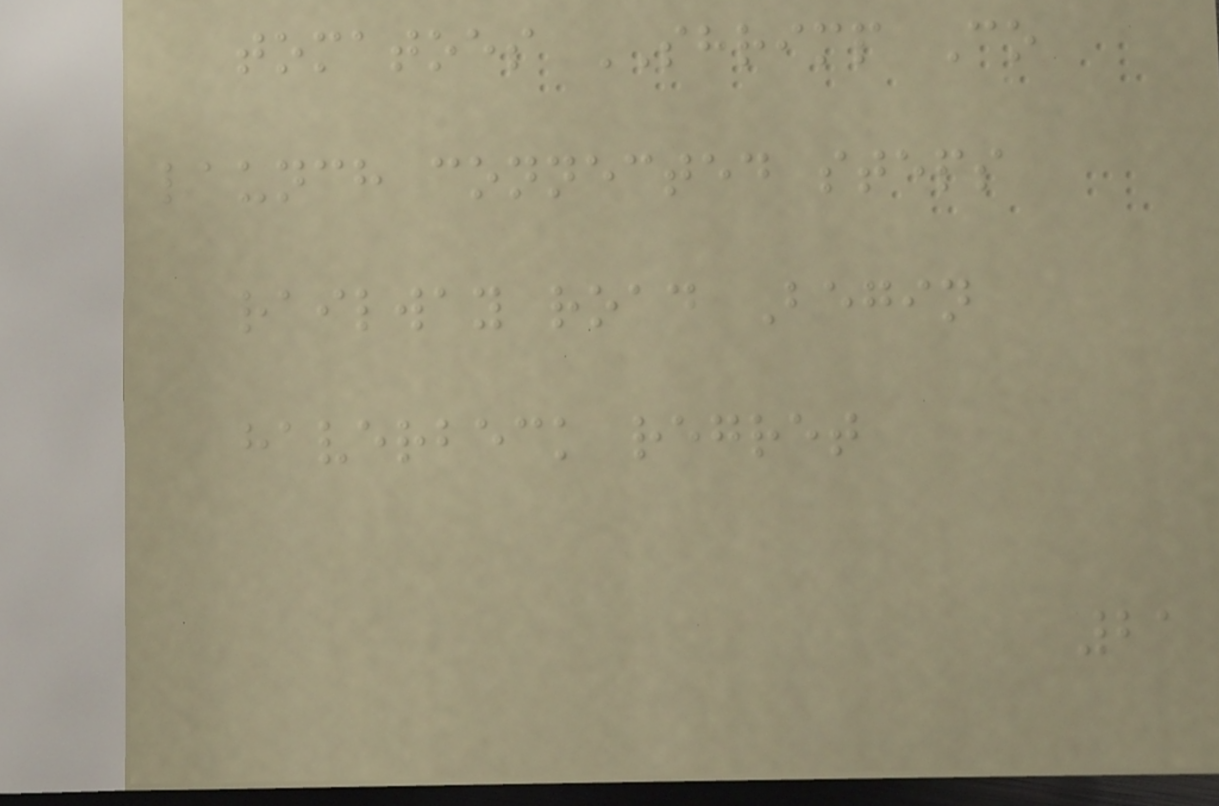tomatoes SHRIMP Co
launch connected steps
railway road Begin
haverbeck regret
21
